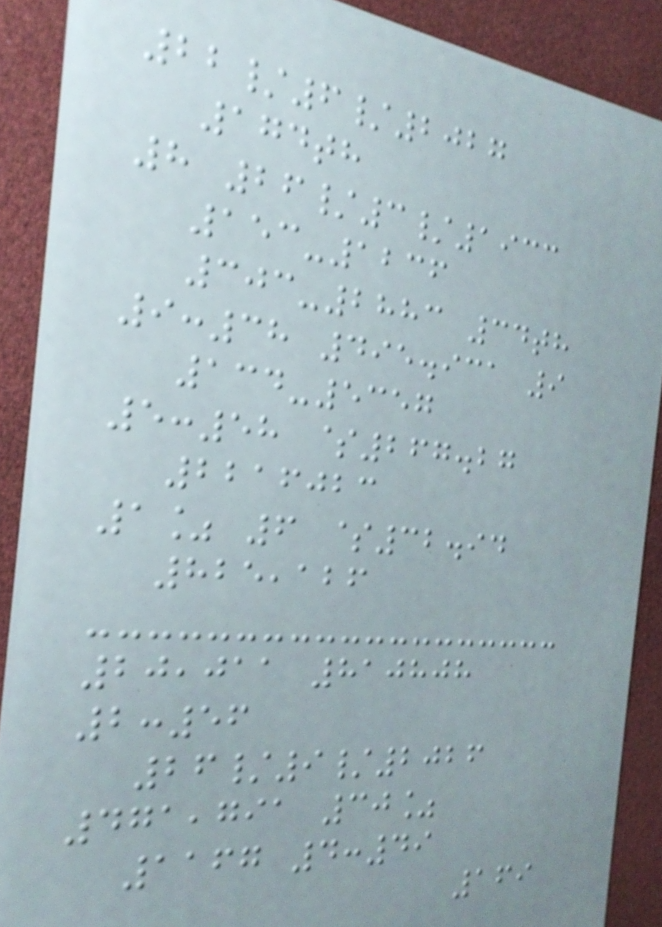22/6/2027
174th
8 26/3/1933
153-1236
303-2883 34th
9:38 495.931 9
134-5357
5:58 $267.27
2216023
1% 6 $32.94
825,126
20,011 810808
2:56
26/9/2026
471,791 30%
1167 4:49
169
